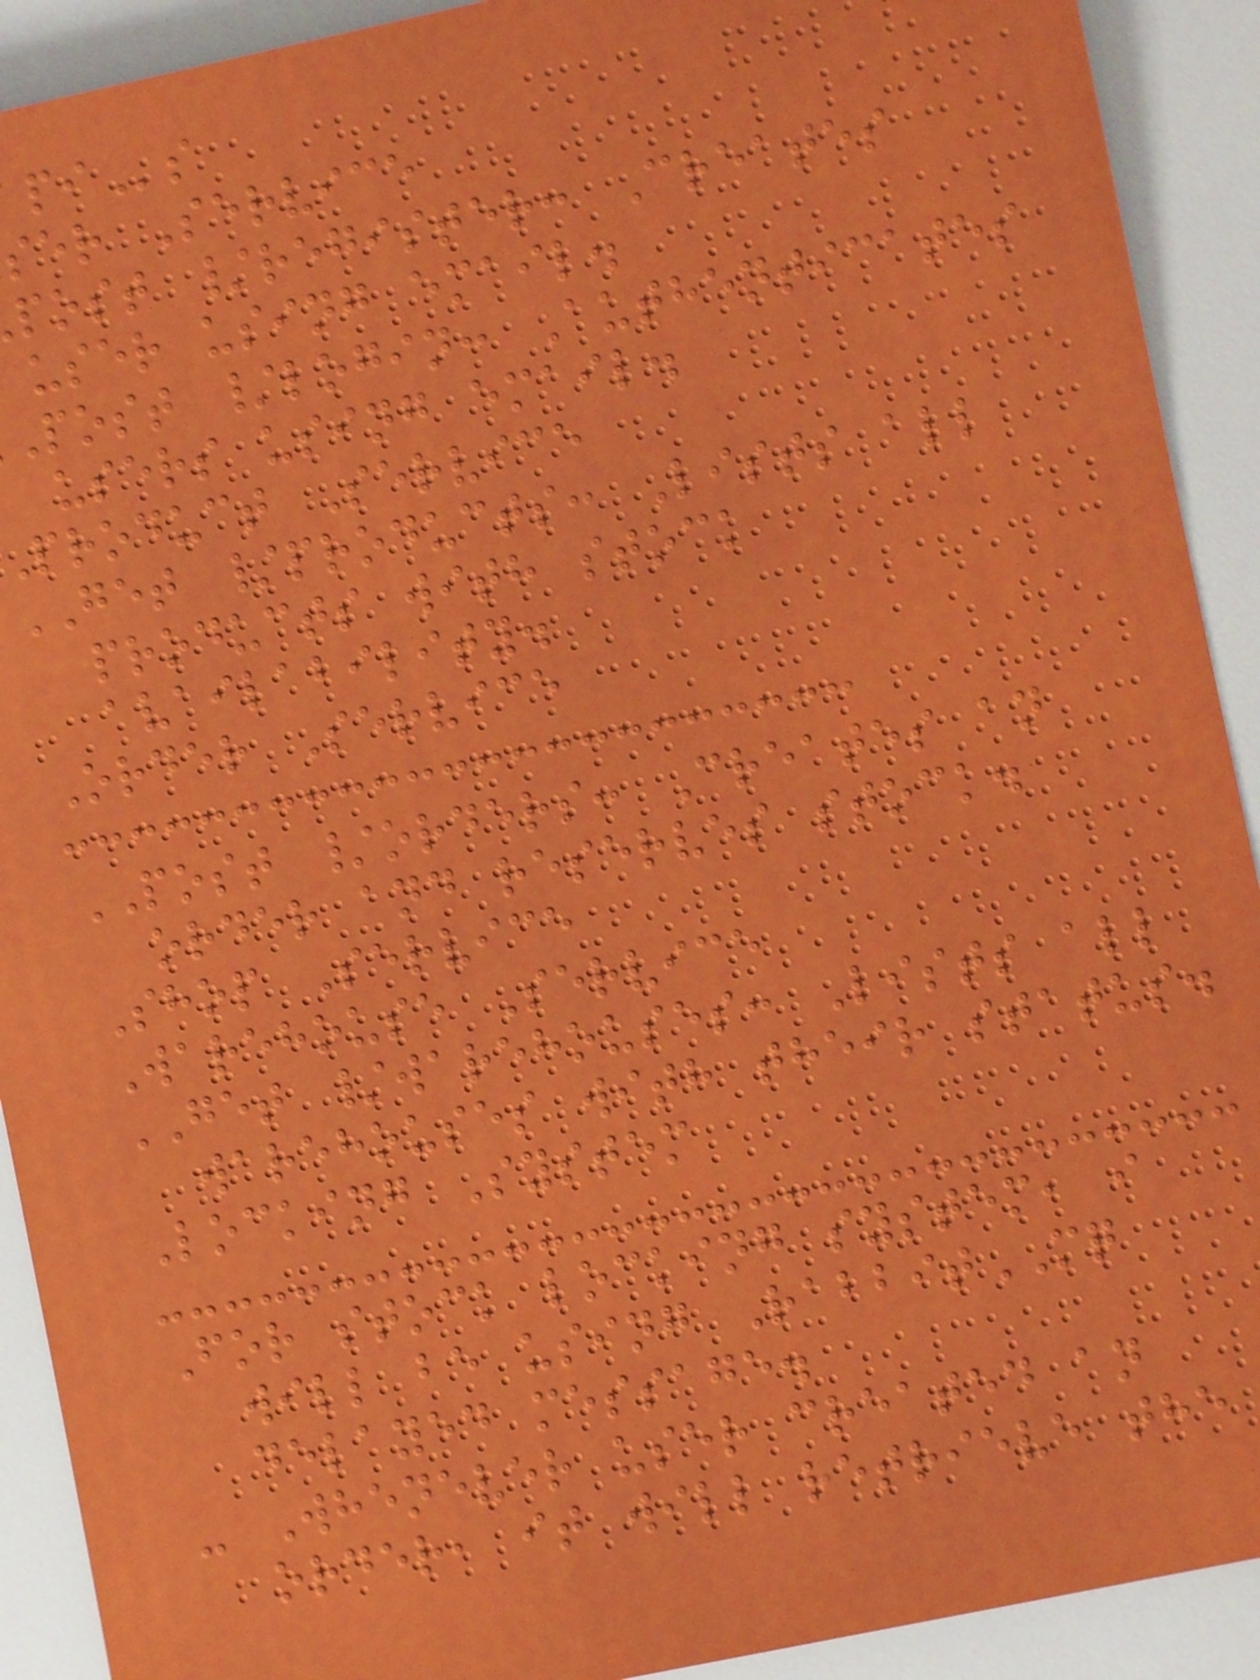ser Service
post /register: Creates
user using email.
post /login: Authenticates
users using email.
product Service
GET /products: Lists all
products with stock
availability.
Order Service
POST /orders: Creates an
order and reserves stock.
Shop Service
Warehouse Service
GET /warehouses: Lists all
warehouses with their status.
Locking System
For stock locking system, i
will be using RabbitMQ
delayed message.
- Whenever user created an
order, it will retrieve the
